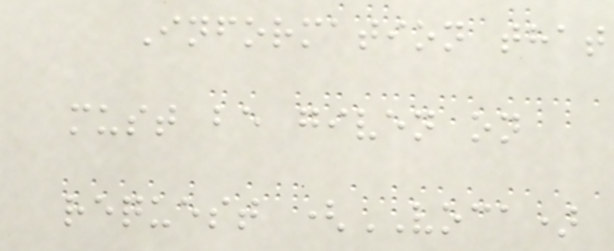Information that
must be given on
request (VOCA)
